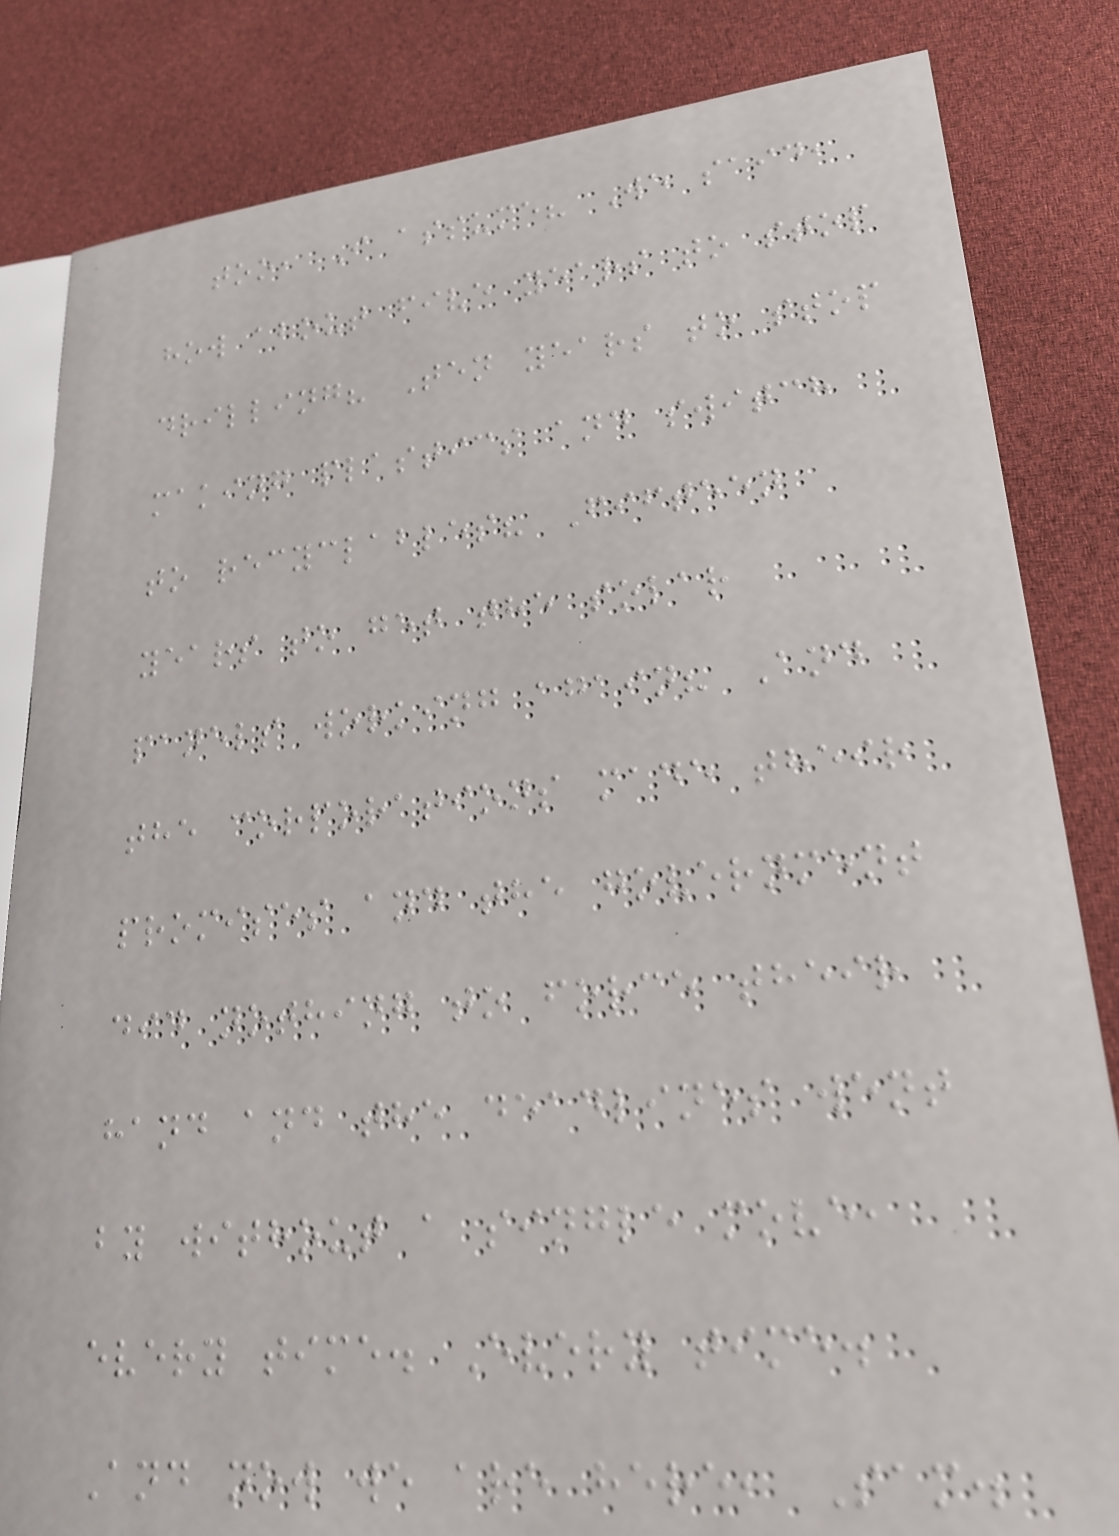too, I assume? We said,
how about five years to stop
drilling? Ten years to stop
making plastics and switch
to recyclables? Fifteen
years to get the solar
panels working again? And
the corporations made their
promises and the government
did nothing to force their
hand and the deadlines went
by without a single move,
every time. Every time.
And now we are here, Sam.
